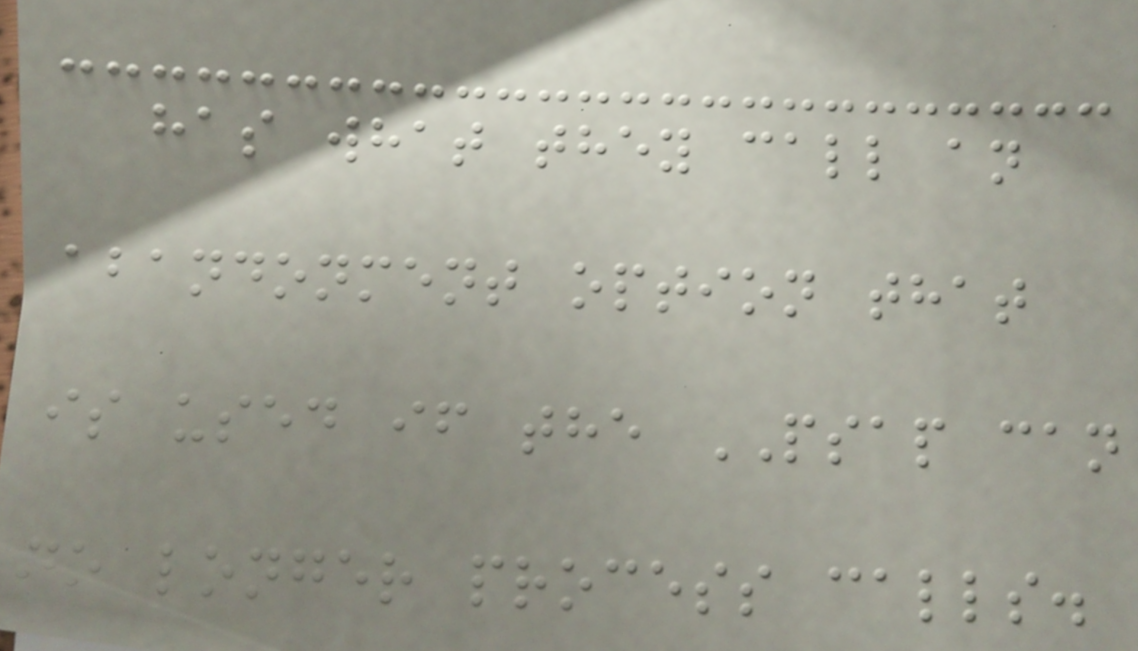has what they call an
abandonment option that
is used if the PSAP can
no longer process calls.
